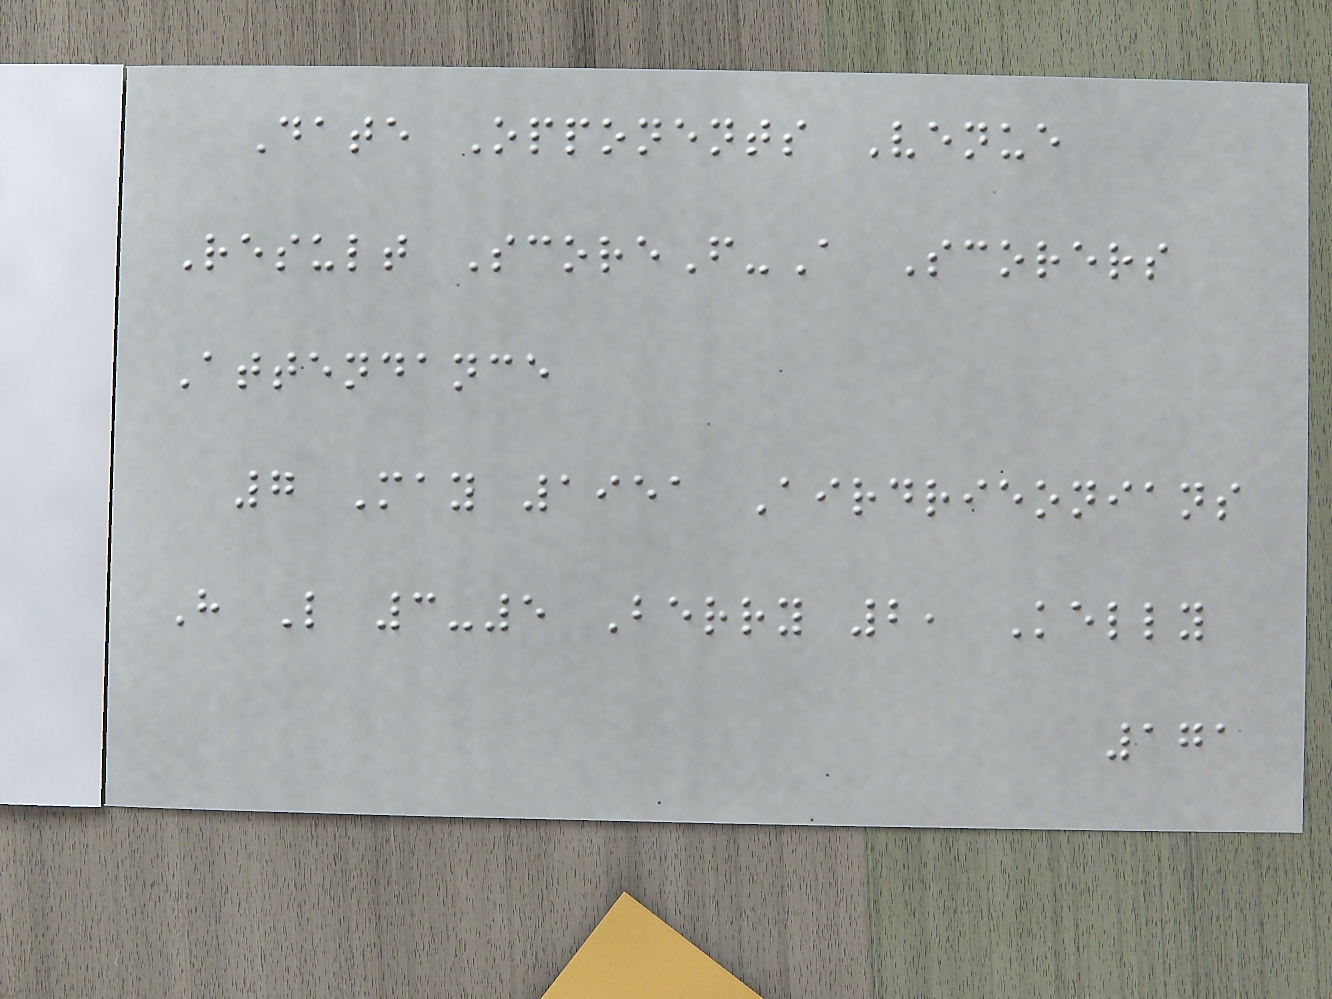Date Opponents Venue
Result ScoreF-A Scorers
Attendance
7 May 1951 Airdrieonians
H L 3-5 Berry 2, Kelly
171
